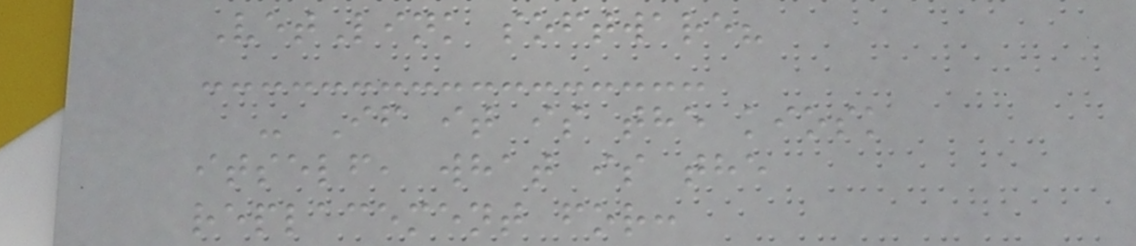VetLink software?
- If it is the kiosk
itself, what is the
replacement for:
